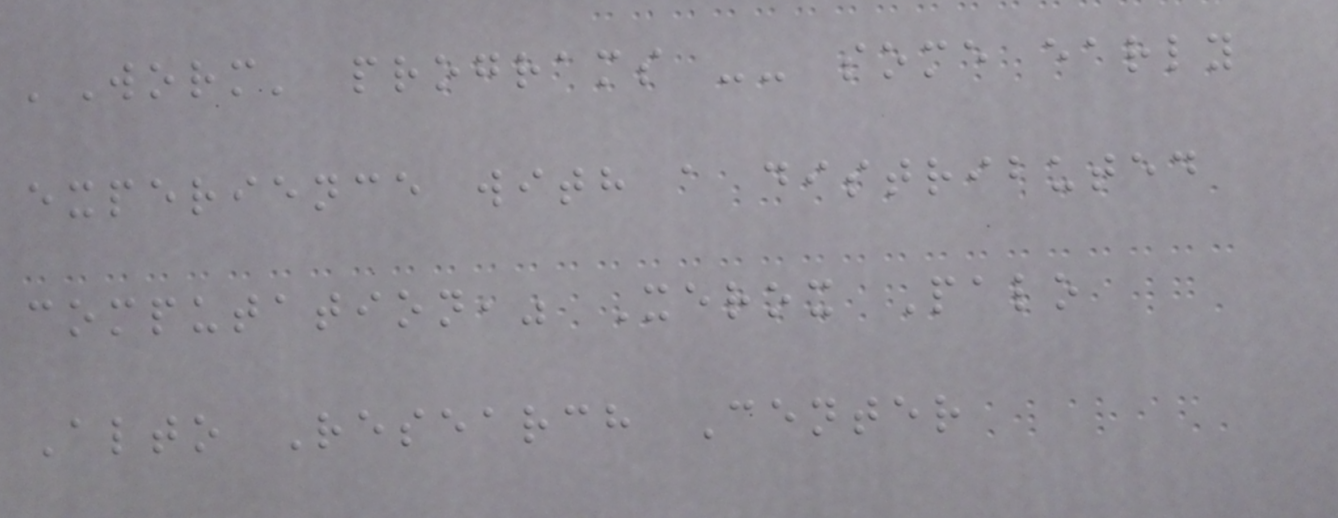'Worm' programs -- some early
experience with a distributed
computation," Xerox Palo
Alto Research Center
